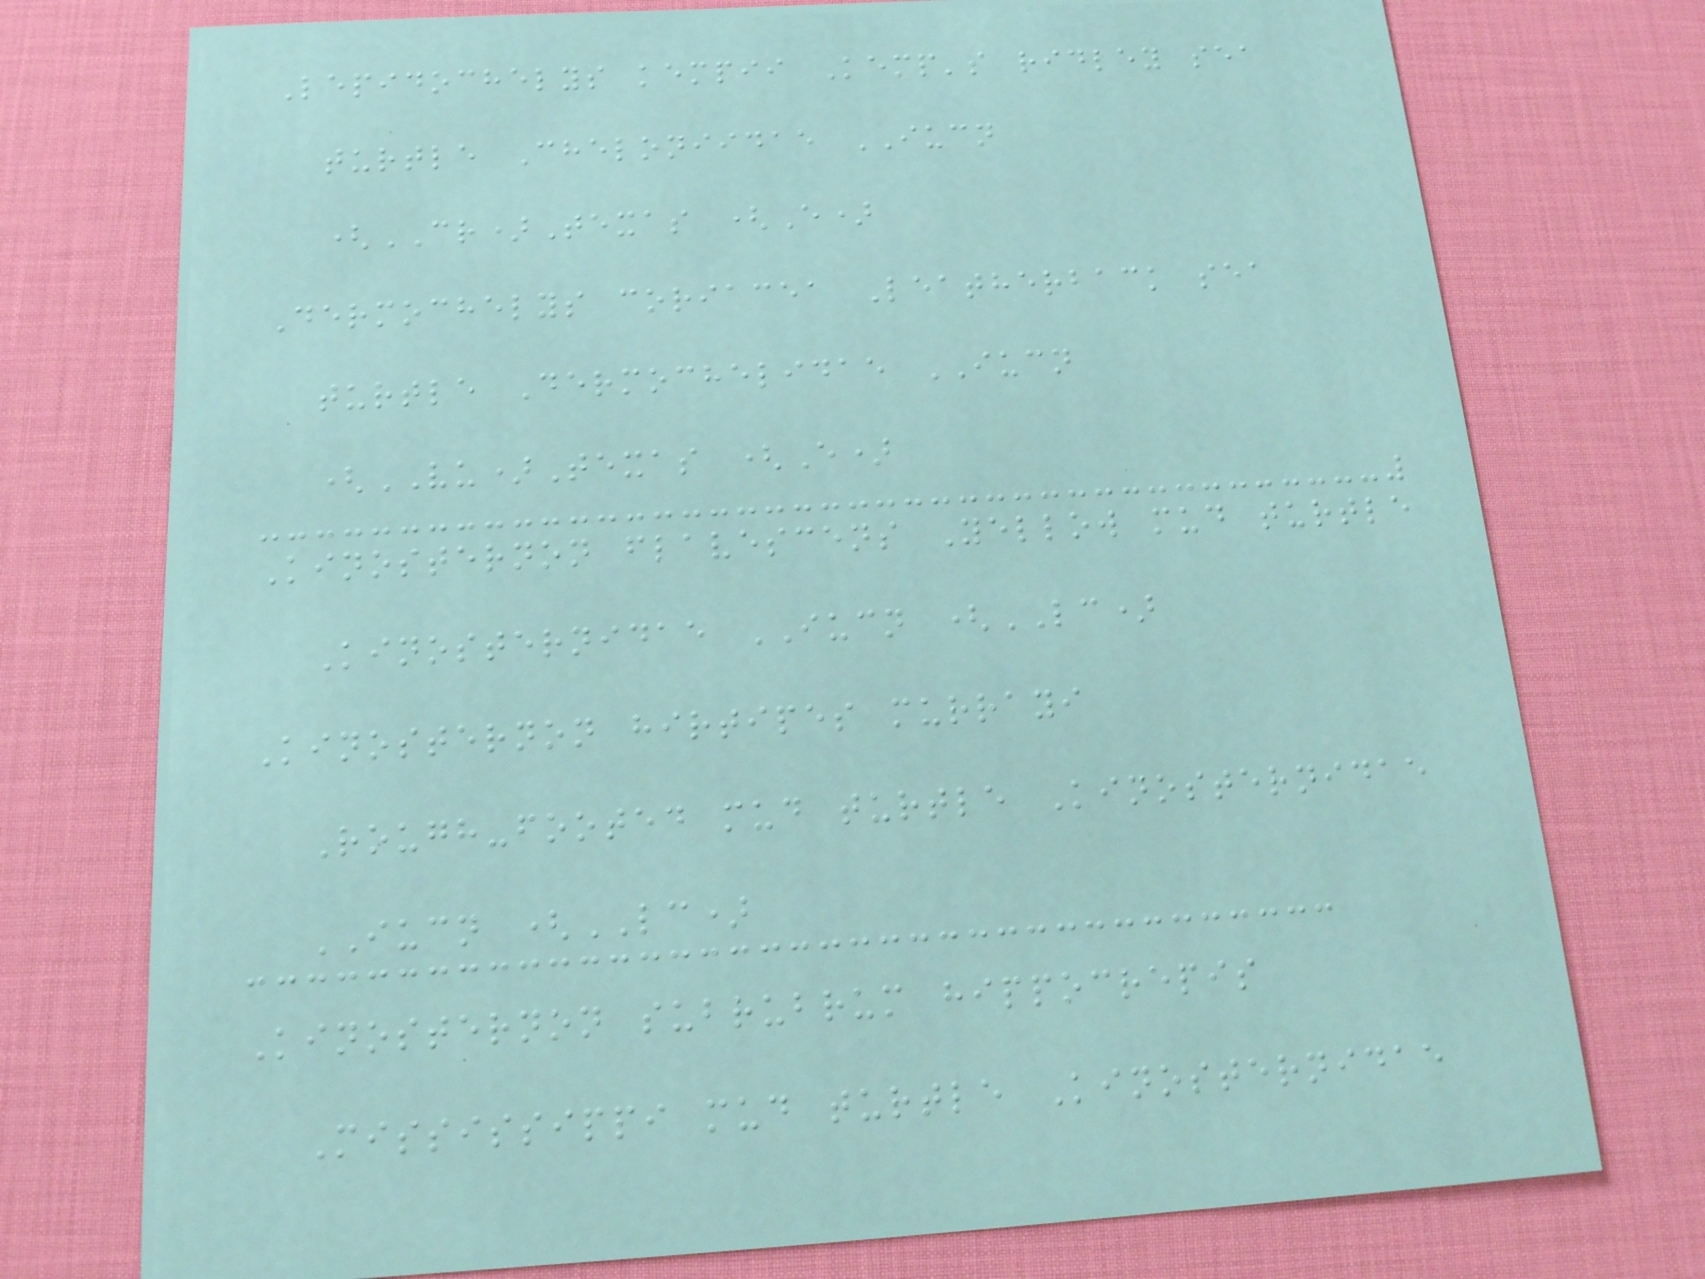Lepidochelys kempii Kemp's ridley sea
turtle Cheloniidae IUCN
(CR)Texas (E)
Dermochelys coriacea Leatherback sea
turtle Dermochelidae IUCN
(VU)Texas (E)
Kinosternon flavescens Yellow mud turtle
Kinosternidae IUCN (LC)
Kinosternon hirtipes murrayi
Rough-footed mud turtle Kinosternidae
IUCN (LC)
Kinosternon subrubrum hippocrepis
Mississippi mud turtle Kinosternidae
